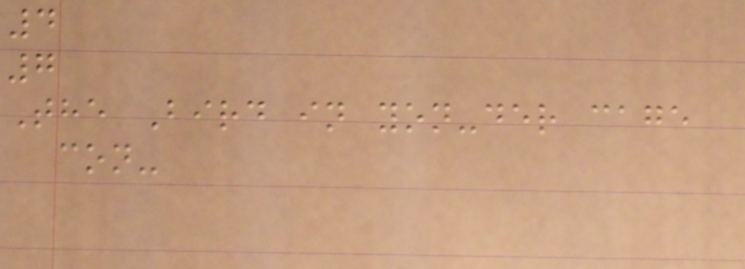4
7
The Bird in yon-der cage
con-
